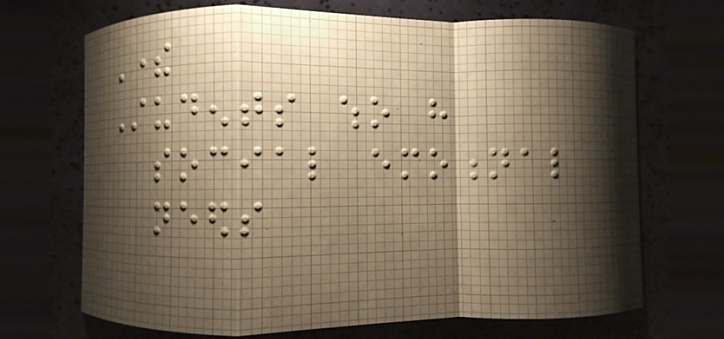There
Students who have
social emotional
needs
